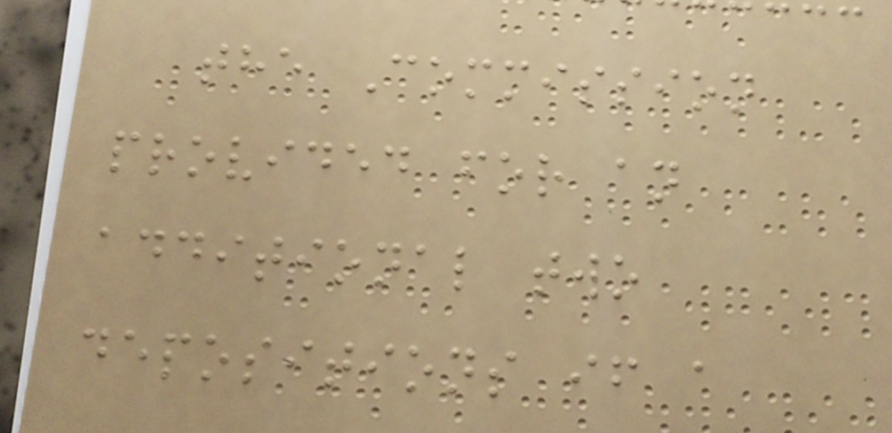the Commission
provided for an
additional two
depositions if a
